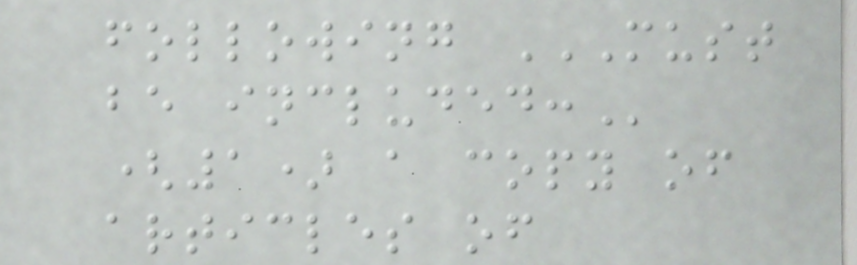following MUST
BE INCLUDED:
(1) a copy of
articles of
